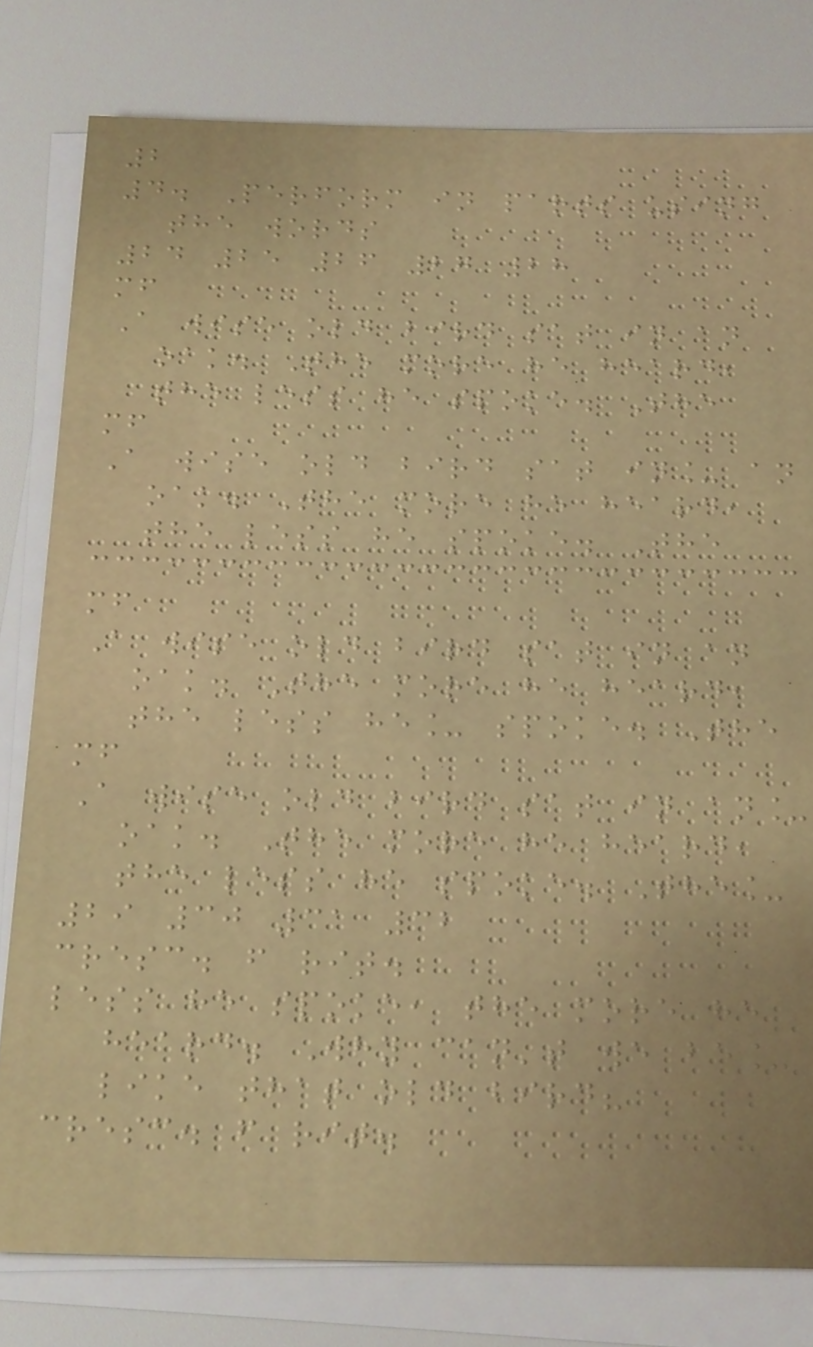2
4. Perform in parts using
the words
24 25 26 27 28
mf
A wise old bird sat in an
oak. The more he heard,
the less he spoke. The
mf
A wise old bird sat in_ an
oak. The more he heard,
the less he spoke. The
mf
A wise old bird sat in an
oak. The more he heard,
the less he_ spoke. The
mf
A wise old bird sat in an_
oak. The more he heard,
the less he spoke. The_
29 30 31 32
cresc. f rit.
less he spoke, the more he
heard. Why can't we be_
like that old bird?
cresc. f rit.
